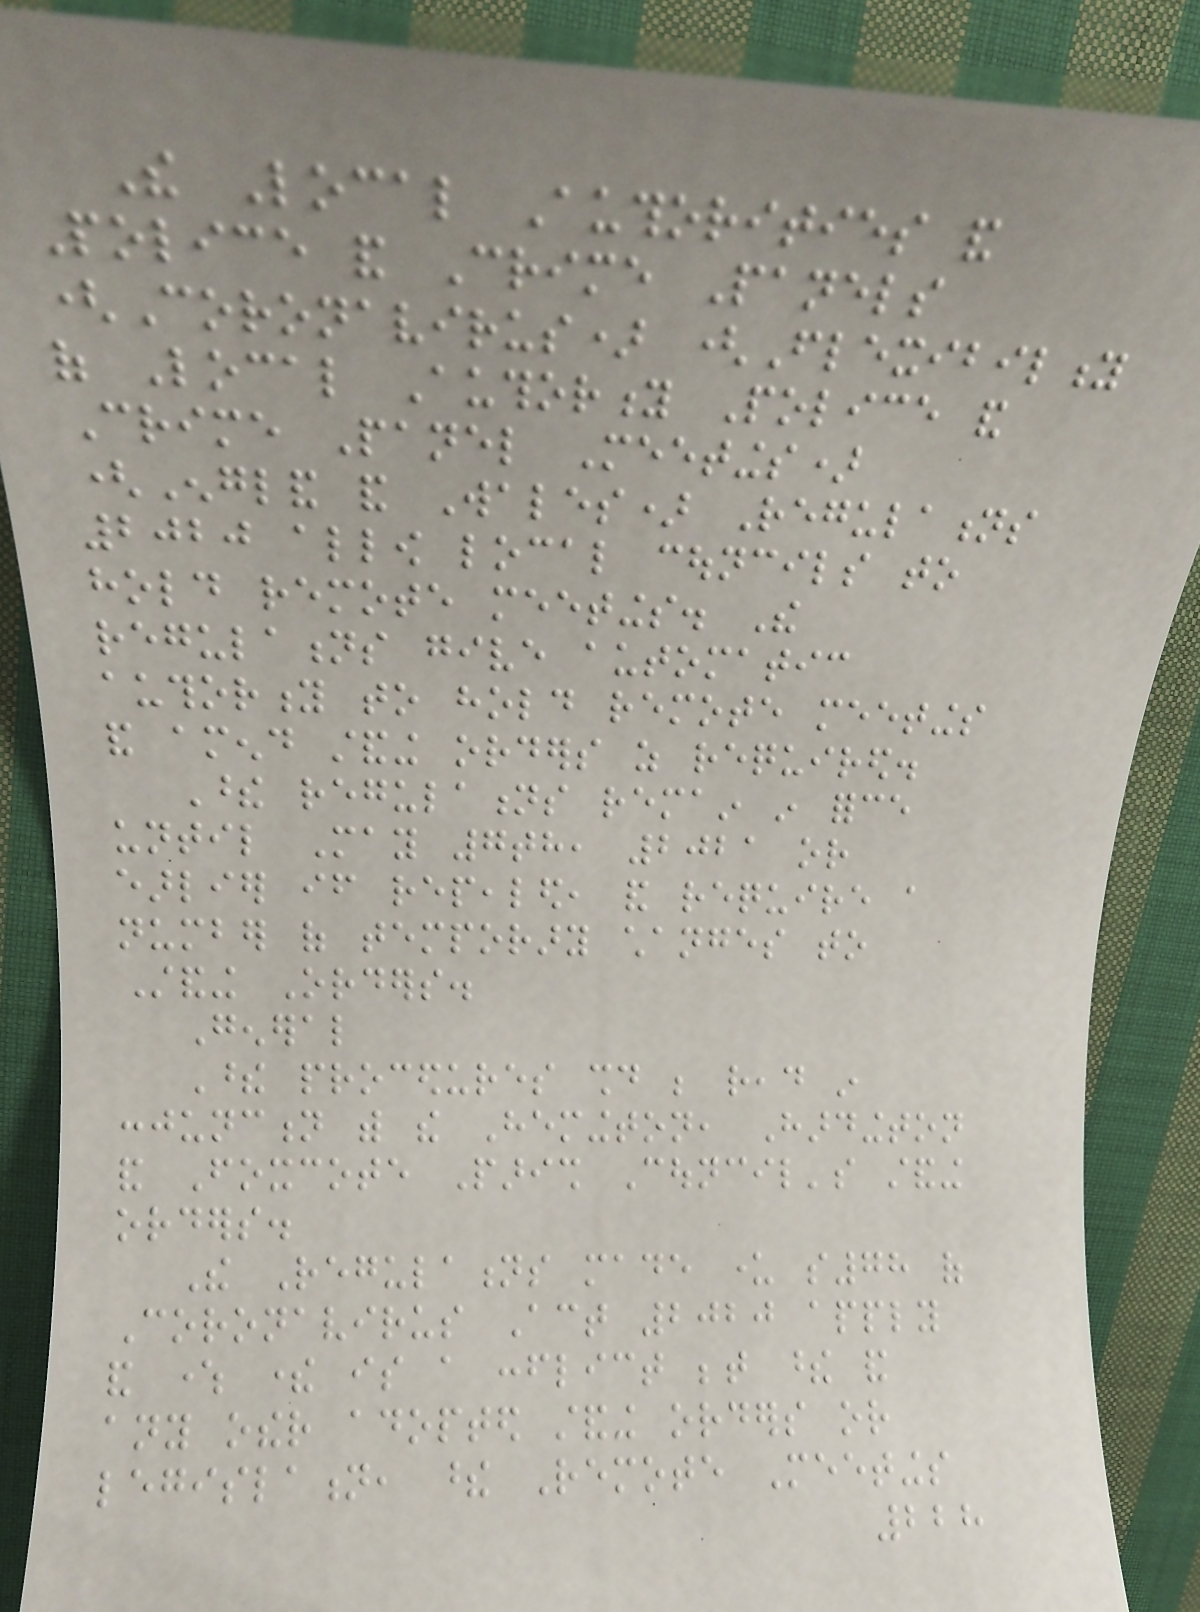The Local Authorities and
Police and Crime Panels
(Coronavirus) (Flexibility
of Local Authority Police and
Crime Panel Meetings)
(England and Wales) Regulations
2020 allow local councils to
hold remote meetings. The
regulations give automatic
authority to hold remote meetings
and amend standing orders as required.
These regulations remain in force
until May 7th, 2021 or
earlier if repealed, and require a
number of temporary changes to
Standing Orders.
General
These procedures should be read in
conjunction with the Hemington, Hardington
and Foxcote Parish Council's standing
orders.
The Regulations made under s78 of
Coronavirus Act 2020 apply
and where there is a conflict between these and
any other adopted standing orders or
legislation, these Remote Meetings
228
